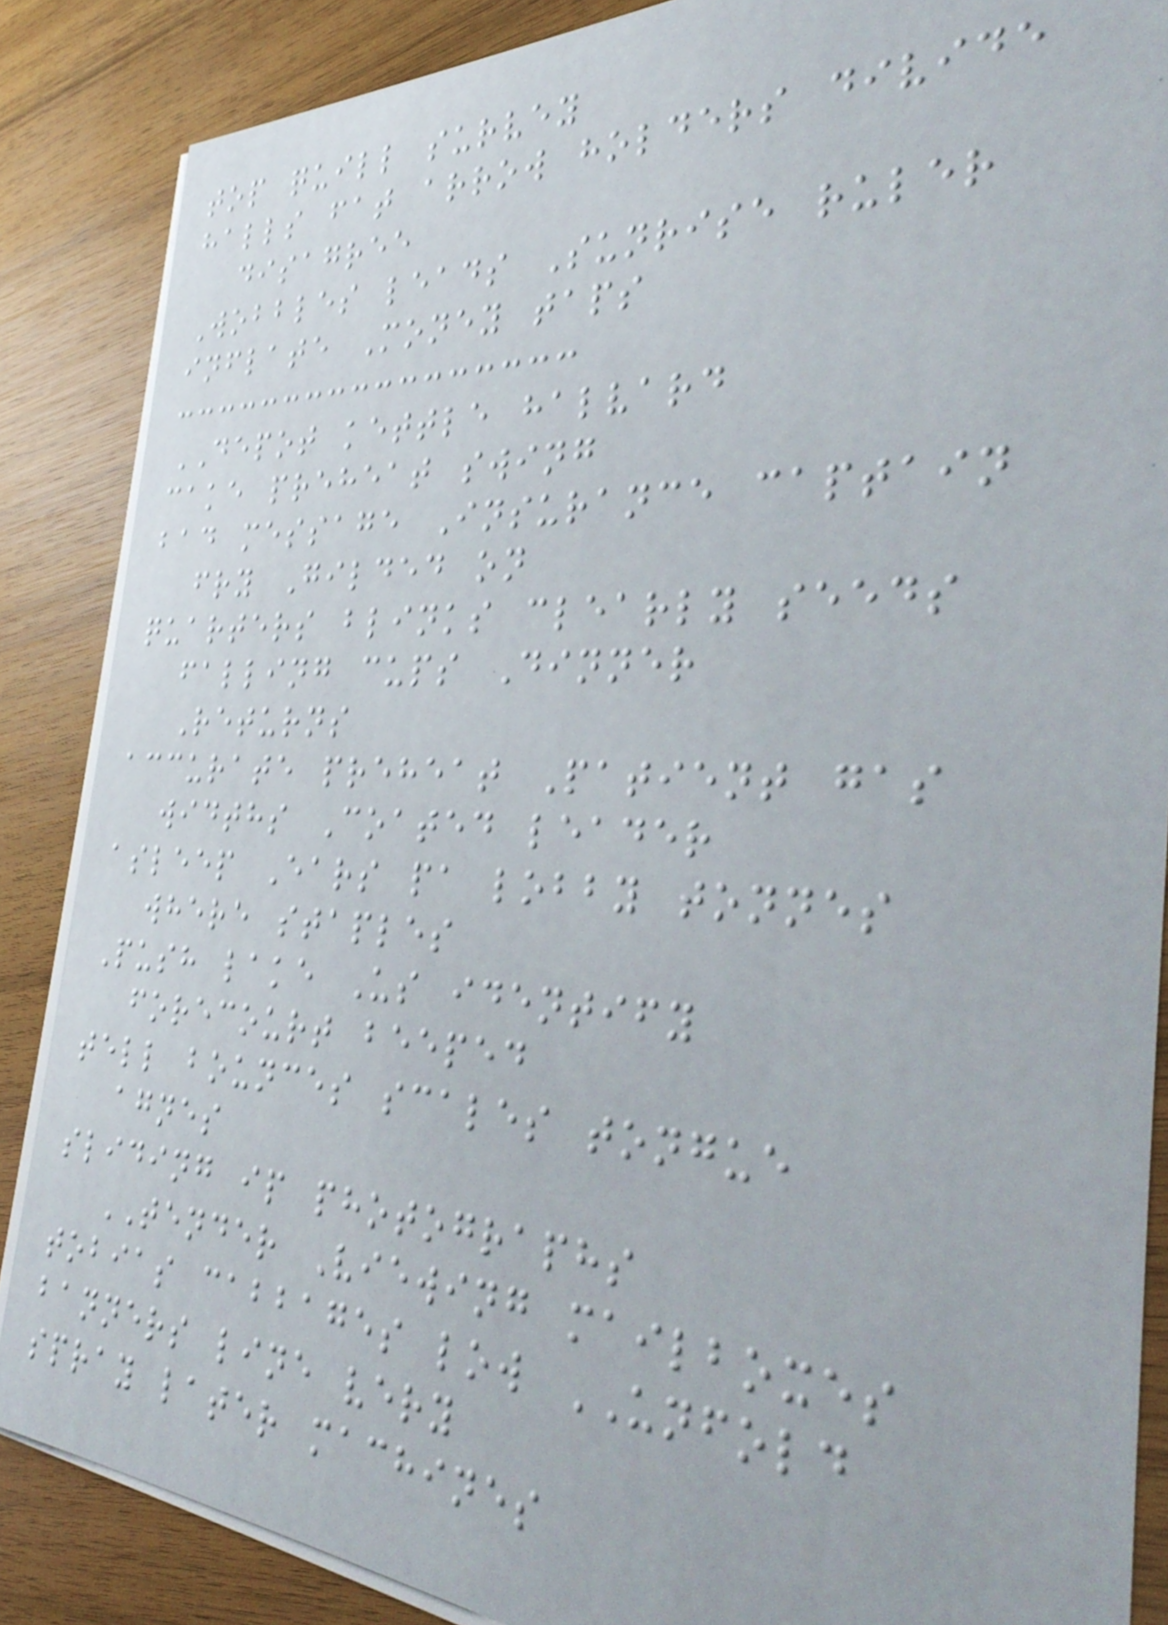top quill survey
halls fat arrow holders divide
disagree
Wobbles leads Sunrise ruler
inflate Money taps
DEPOT kettle halvard
cake preheat swing
bad message Insurance captain
fry Gilded on
quarters blinks clearly seeds
falling cups Dinner
Returns
accurate preheat Patient gas
widths Coated leader
asleep Ears pa lobby tonnes
where staples
Push lake Us identify
forecourt beeped
tell bounces scales tongue
agnes
sliding ip photographs
TENDER Viewing mailboxes
tobias cabbages low UNFOLD
banners line very
spray later machines
